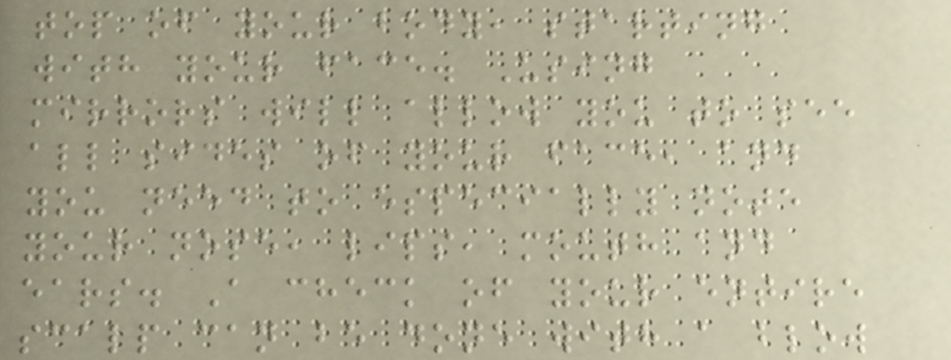top of your body, starting
with your face. Using
mirrors will allow you to see
all sides of your face, and
you need to especially note
your nose, lips, mouth and
ears. A check of your entire
scalp can be done with a blow
